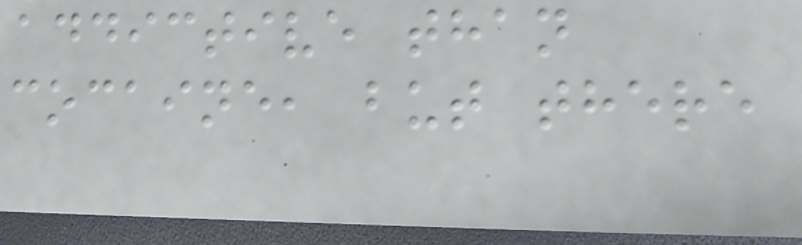addictive than
cocaine, but there
